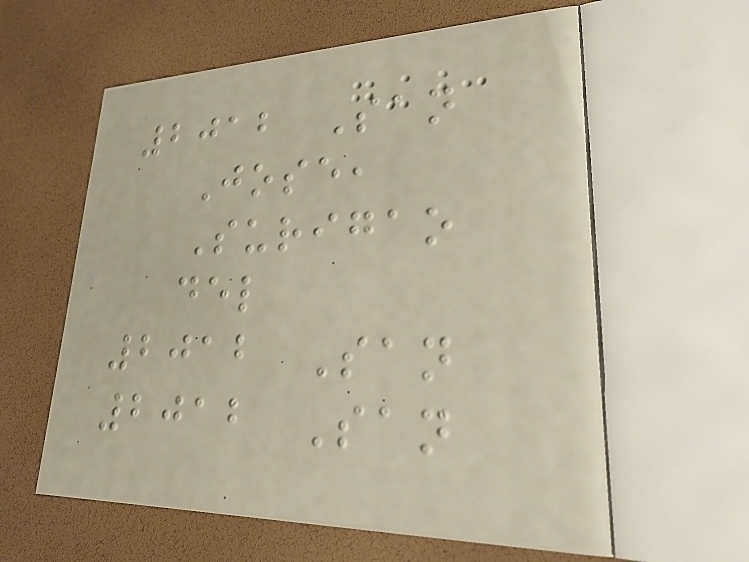2012 San
Jose,
Surigao
del
2012 San
2012 San
